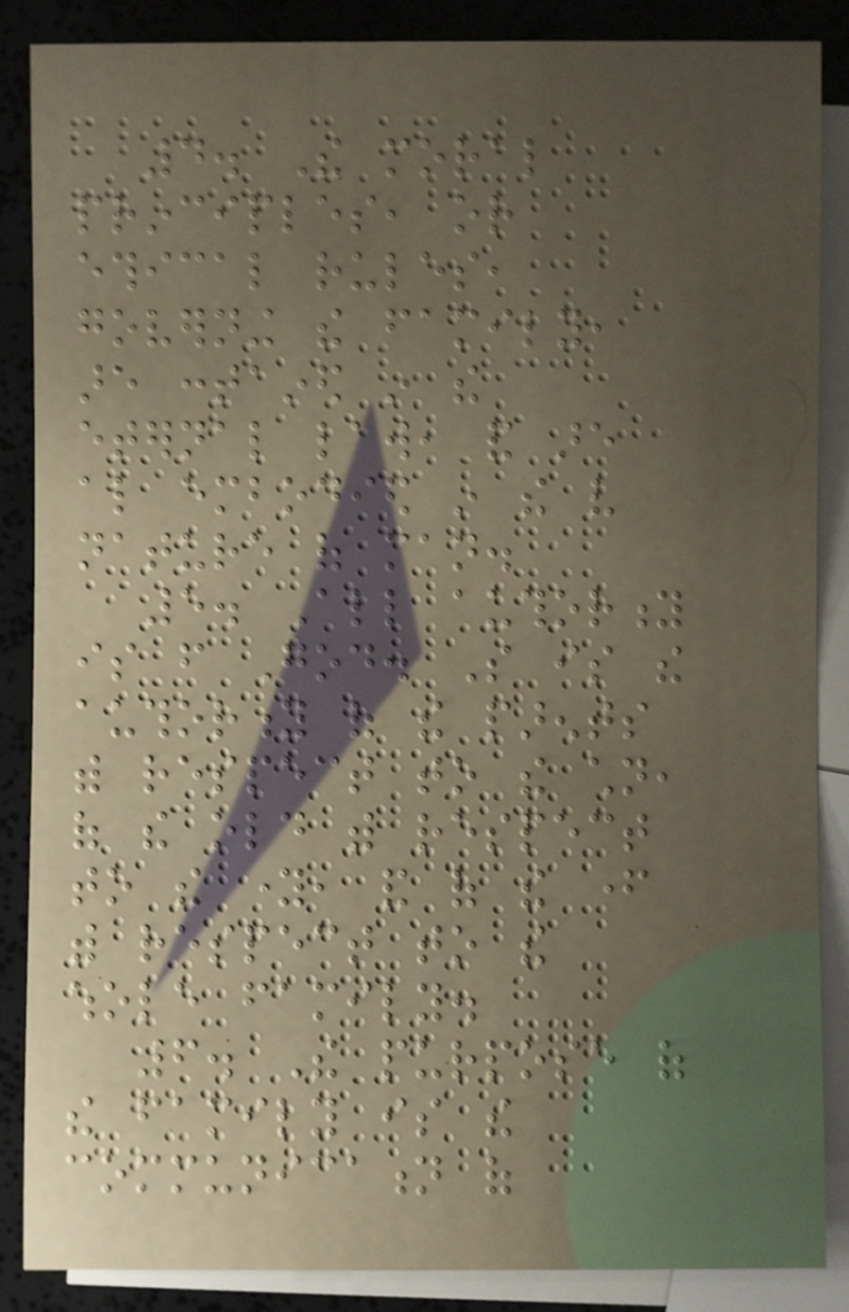4. The moral
principles, or
ethical rules,
governing the family,
are contained in the
eternal law, and are
also embodied in the very
nature of man.
5. All authority
is from God. So is the
authority of the parents
with respect to the children,
of the old with respect
to the young, and of the father
with respect to the
whole family.
6. The purpose of
the family is the
communication of
